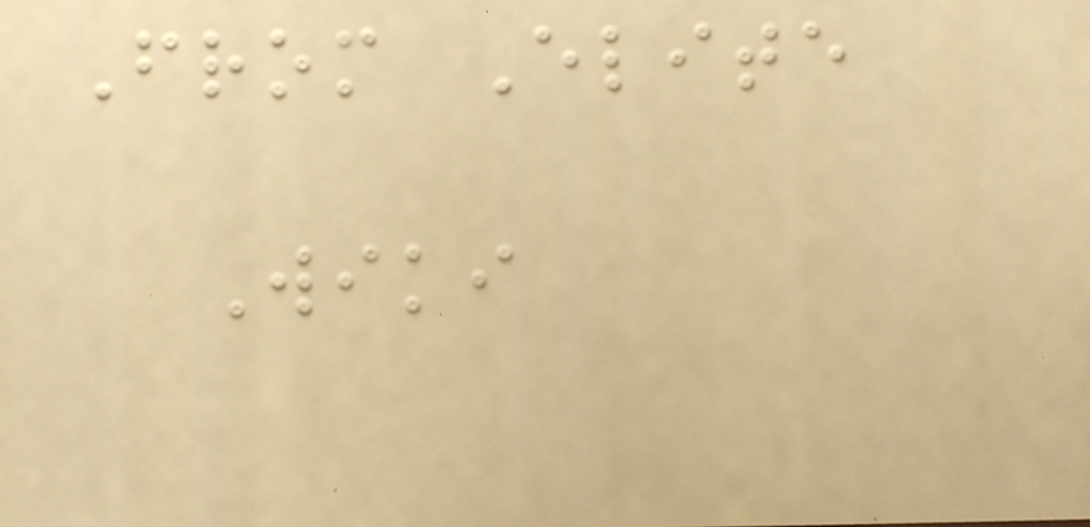From Elite
Wiki
